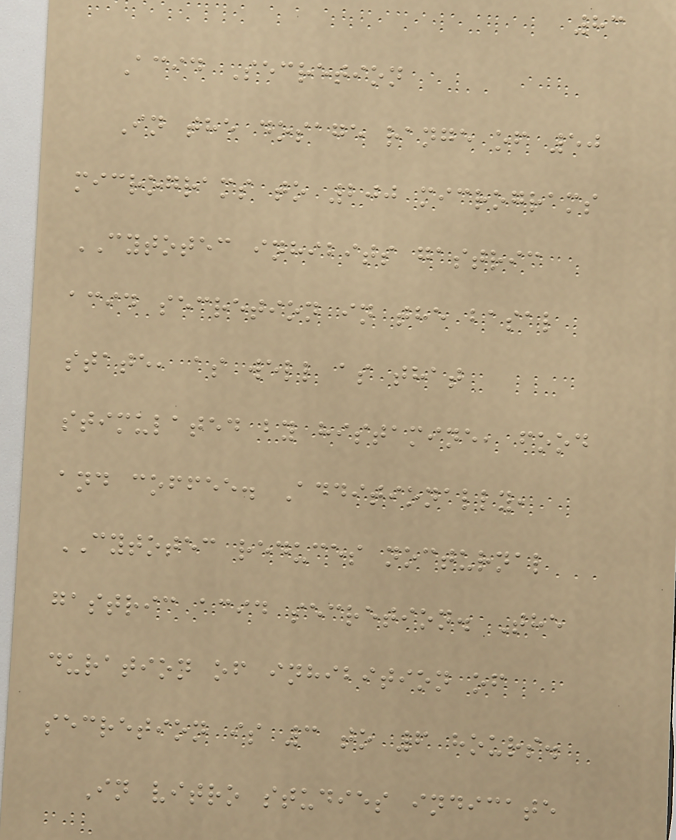83
Acid Secretion
In the dosage range of 50
micrograms to 200 micrograms
CYTOTEC inhibits gastric
acid secretion in the basal
state, as well as that
stimulated by histamine, food
and coffee. Additionally,
CYTOTEC reduces nocturnal
gastric acid secretion. The
duration of inhibition of
secretion is 3 to 6 hours.
In vitro studies indicate
